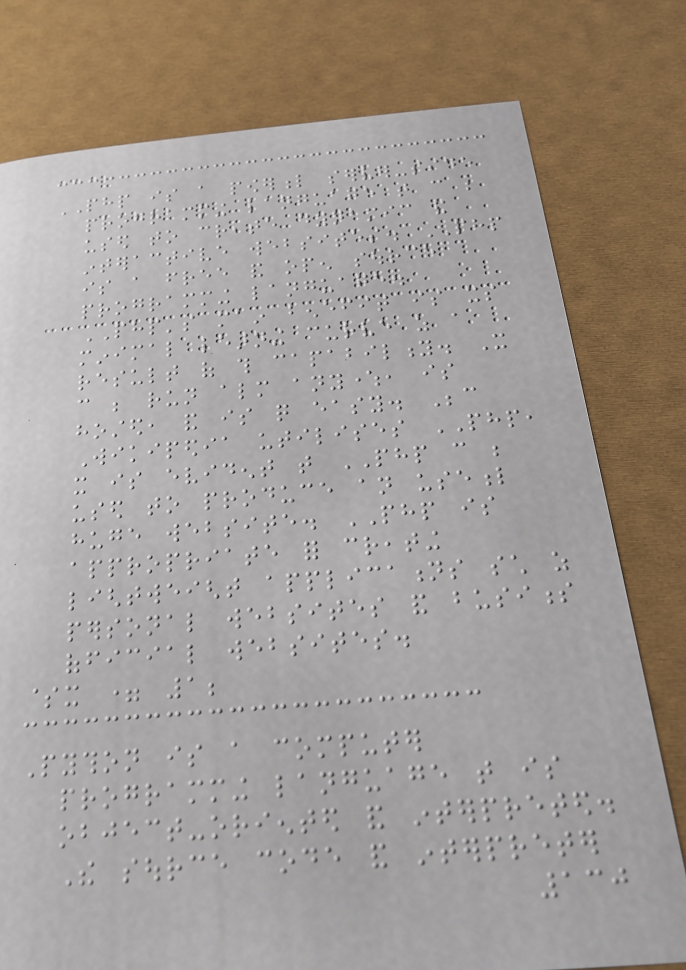PHP is a powerful server-side
programming language that can be
used to create dynamic and
interactive websites. PHP
is a free and open source
programming language.
PHP's main benefit is its
minimal learning curve as a
result of this capability. It
can be run almost anywhere, is
hosted, and is quite easy. Because
Wikipedia utilises PHP,
it is evident that PHP can be
used to produce an useful
huge website. PHP is
appropriate for creating
lightweight applications such as
personal websites and business
official websites.
$x = 1;
Python is a computer
programming language that is
object-oriented and interpreted.
The source code and interpreter
130
